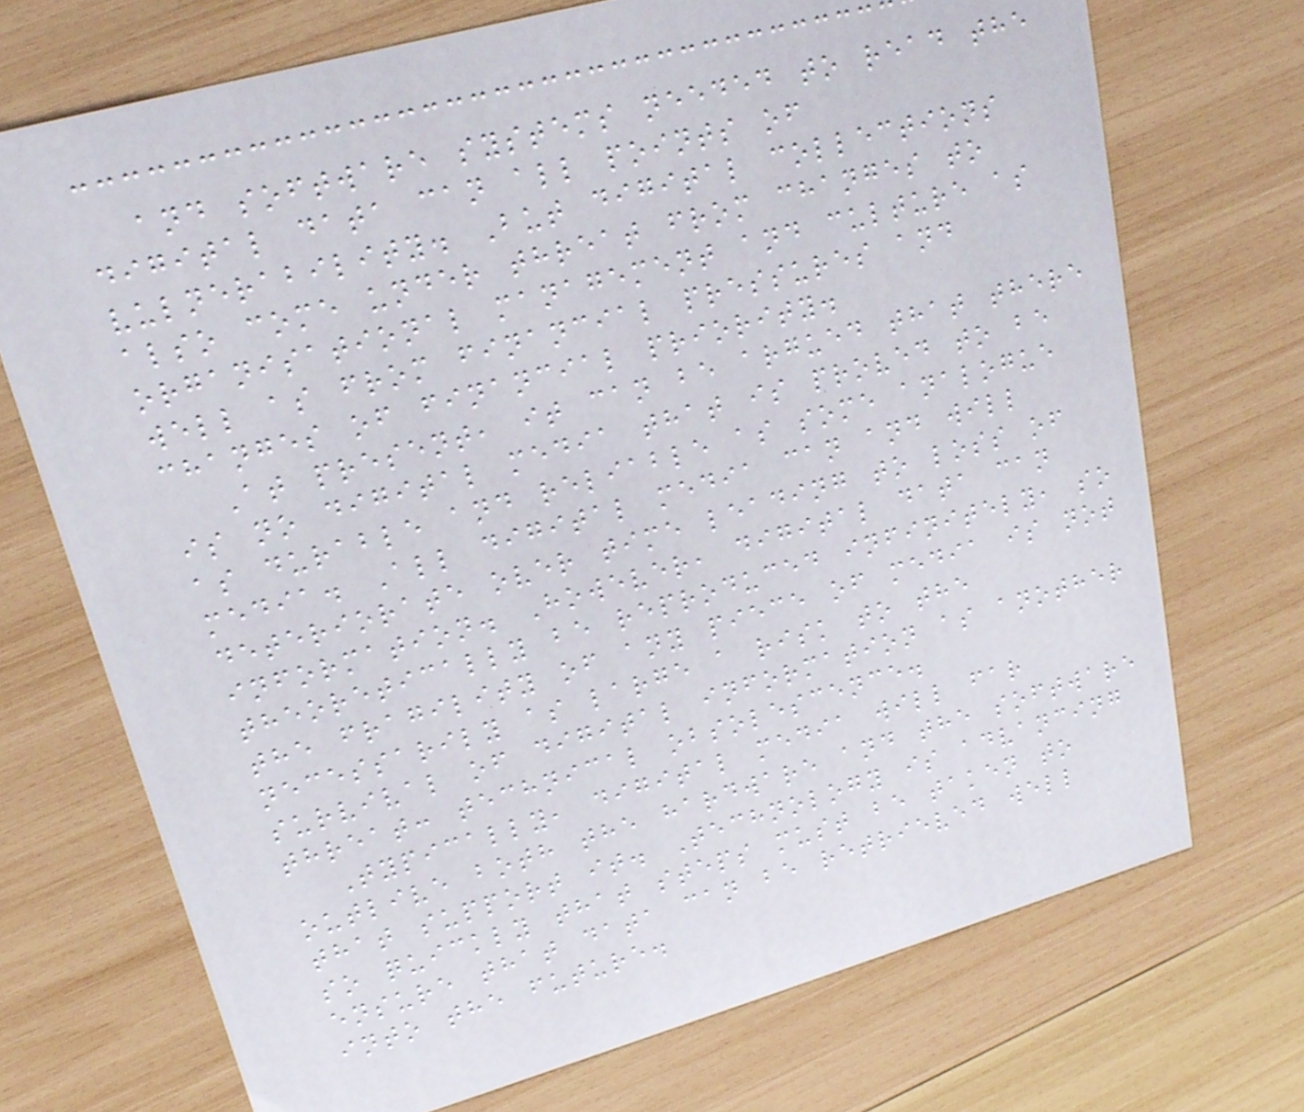and software systems needed to read the
digital data can all points of
vulnerability. But digital collections
also come under threat from changes to
organisational management and culture as
well as from financial pressures and
changes of financial priority.
At present, it can be argued that there
is no digital media that is proved to be
as durable and reliable as some analogue
media. All digital media can and will
deteriorate over time leading to loss of
information. However, digital data can
theoretically be reproduced infinitely, so
the fragility of any piece of media is not
necessarily as large a risk to the
survival of digital information as another
threat: technical obsolescence.
Typically, digital media will far
outlive both the hardware and the software
that support it. Technology is advancing
so quickly that steps must be taken to
ensure that data can be retrieved well
into the future.
